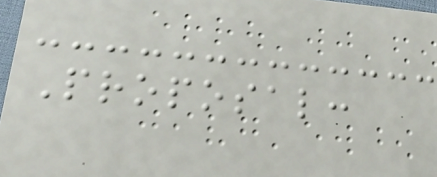Proposal:
